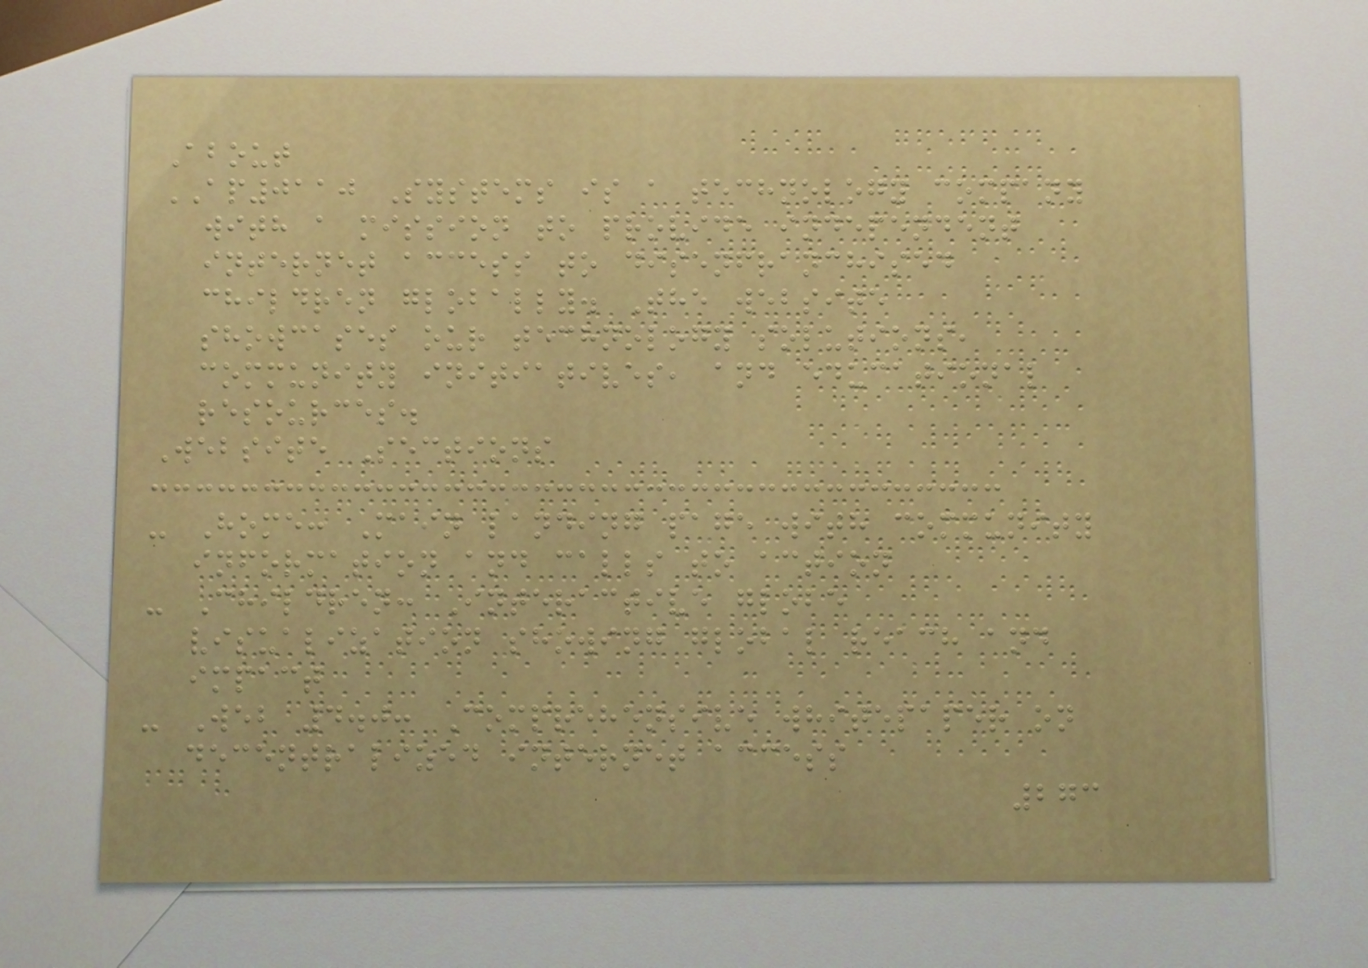About
AP0110 Systems is a technology company
with a mission to provide independent
internet access to disenfranchised
children globally. The website
showcases our technology solutions,
community initiatives, and educational
resources.
Website Sections
- Home: Main landing page with community
information and calls to action
- Children: Interactive globe
visualization showing global reach and
impact
- Web 4.0: Comprehensive whitepaper on
decentralized internet access
273
